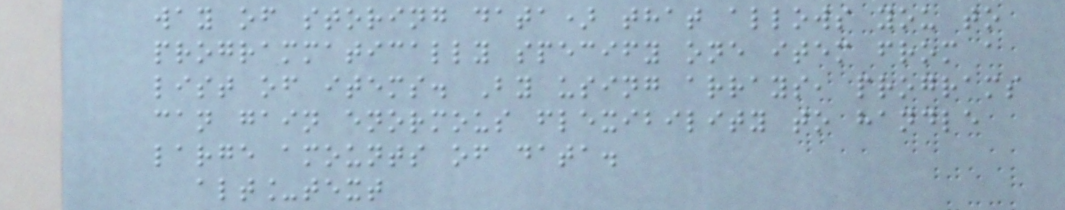way of storing data) that allows you to
programmatically specify one item from a
list of items. By using arrays, programs
can gain enormous flexibility to handle
large amounts of data.
alt_text
